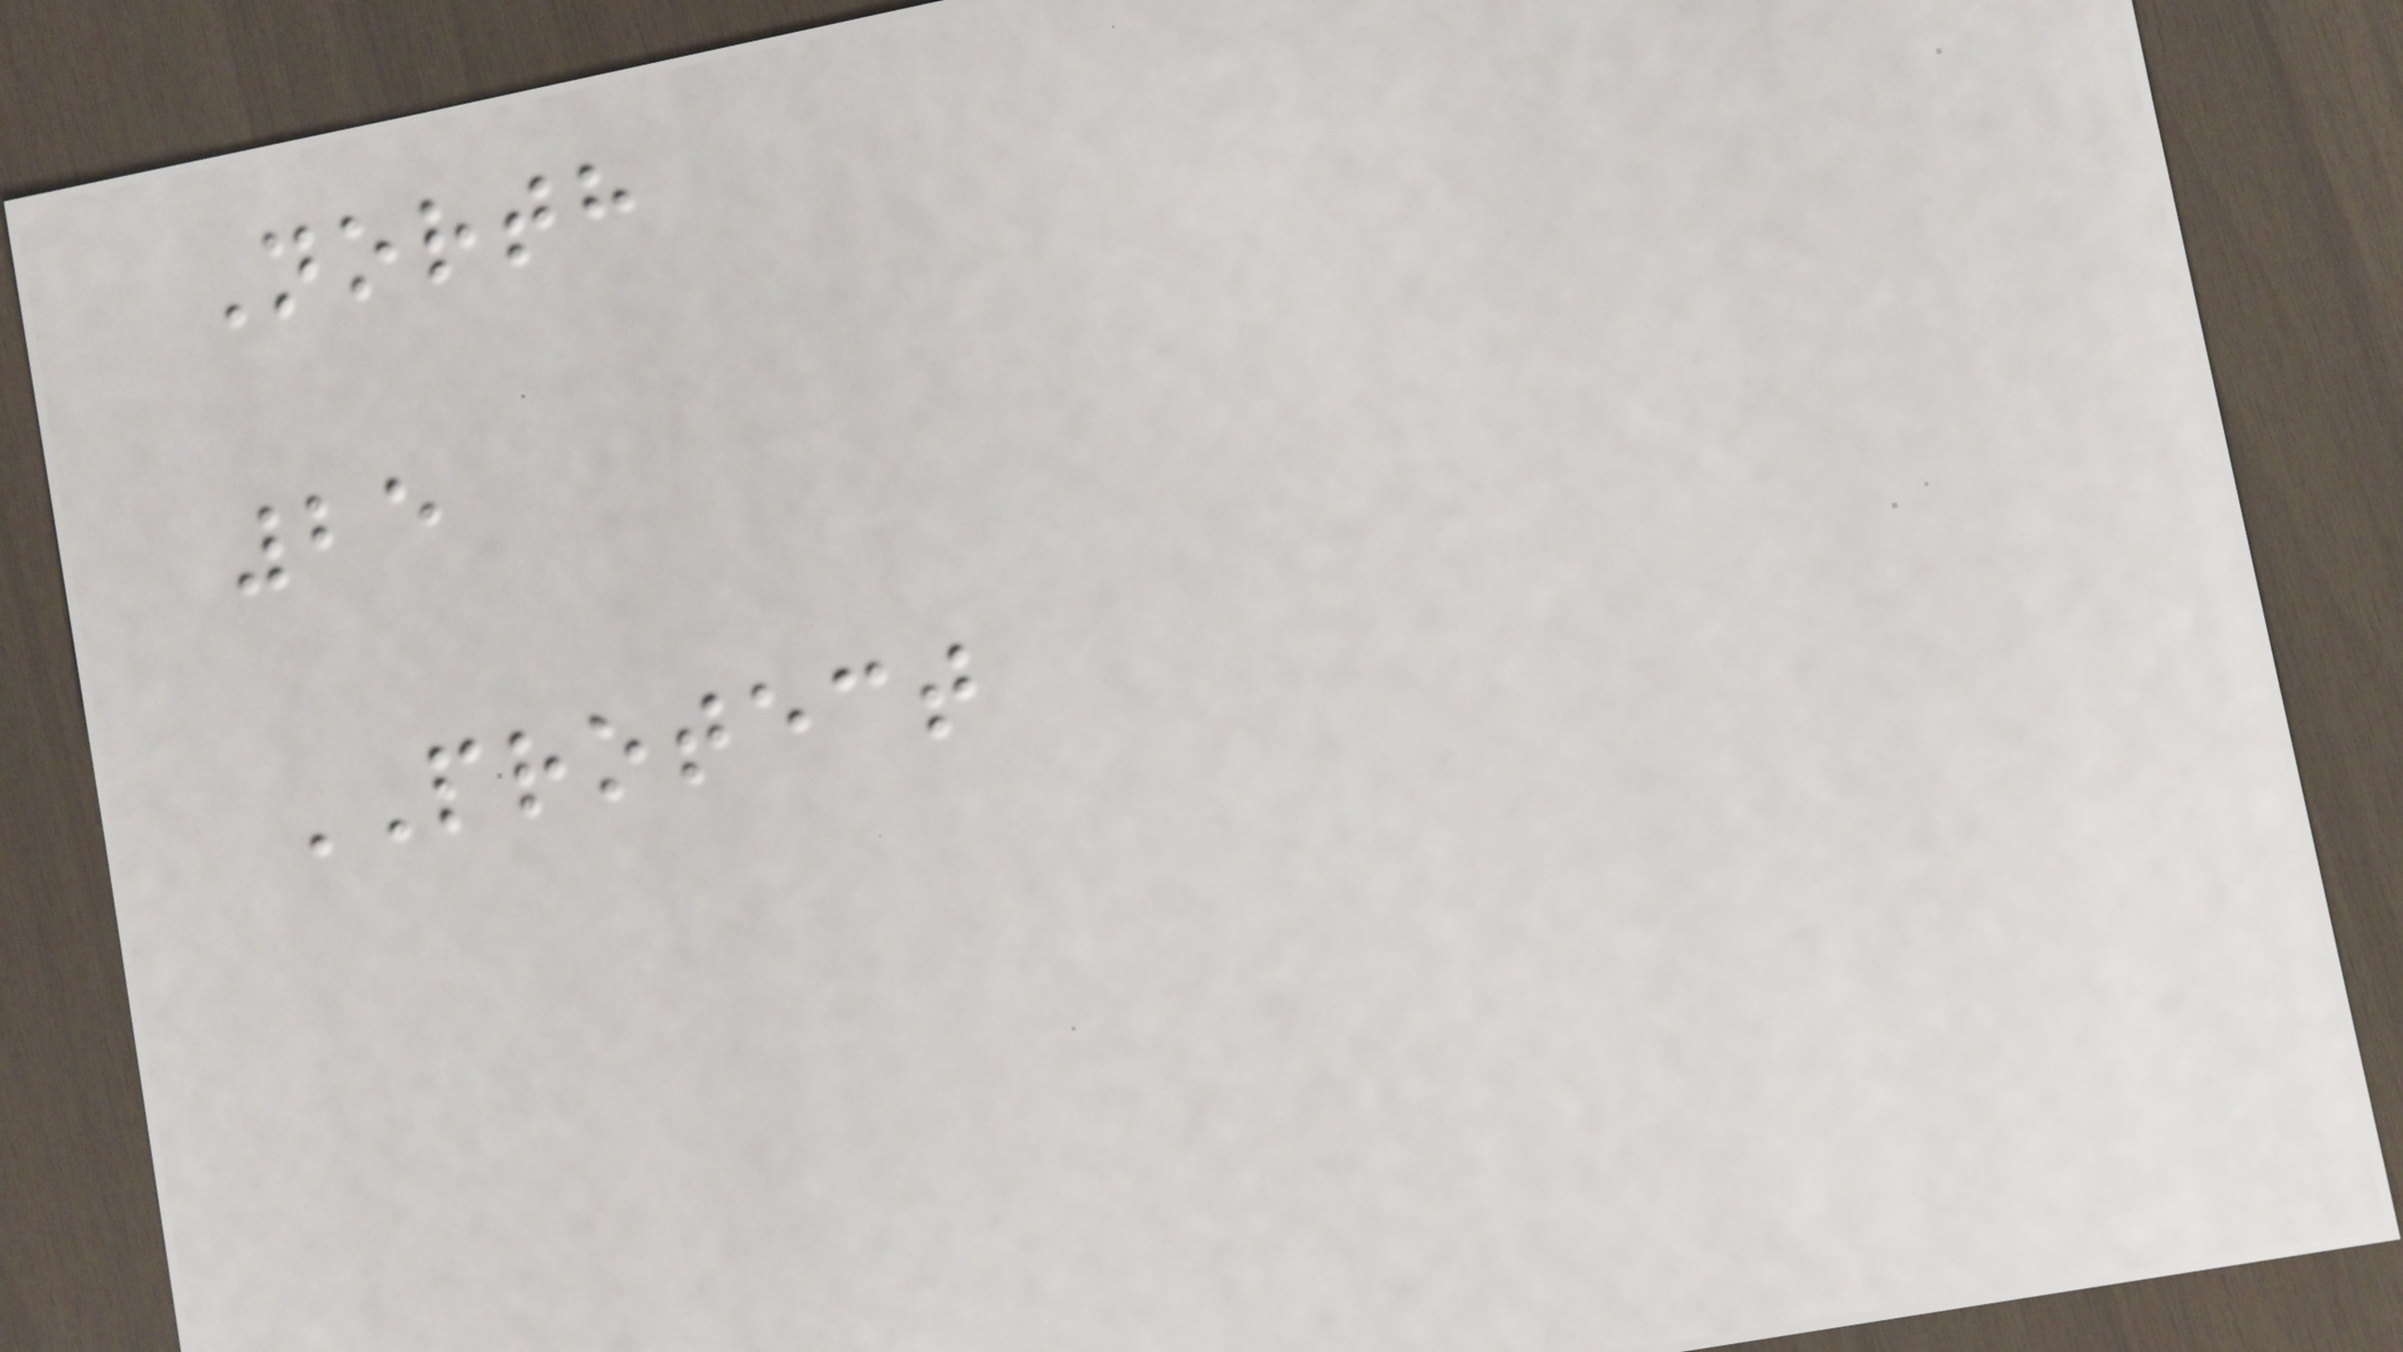North
25
PROTECT
